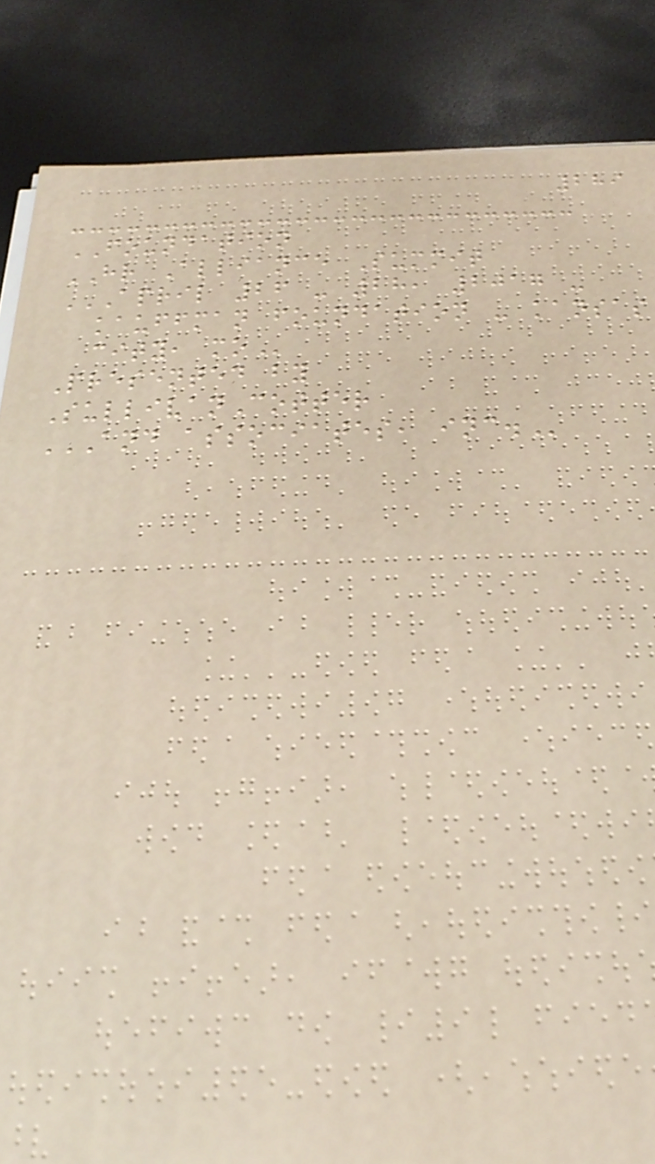289
FOUNDATION
HR Alliance Summit
APRIL 26 - 28, 2017 -
KAUFFMAN FOUNDATION - KANSAS
CITY, MO
Presented by
SullivanCotter
AND ASSOCIATES, INC.
